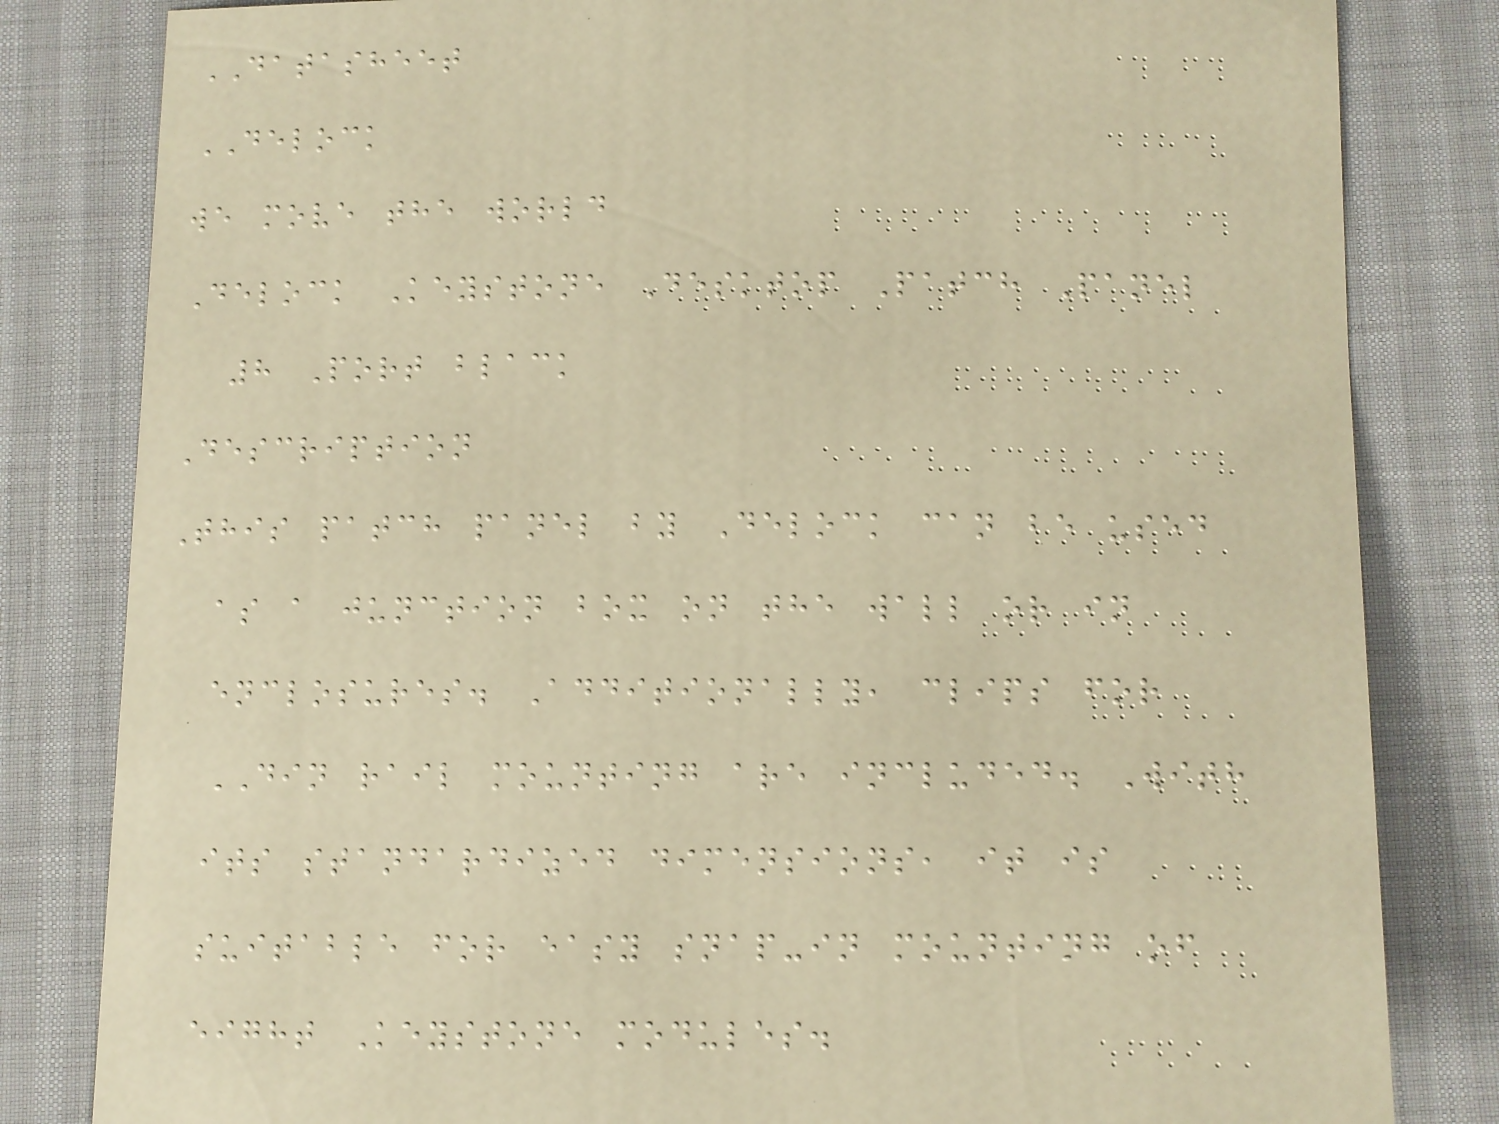DATASHEET
DELOCK
we move the world
Delock Keystone Desktop Patch Panel
8 Port black
Description
This patch panel by Delock can be used
as a junction box on the wall or in
enclosures. Additionally, clips for
DIN rail mounting are included. With
its standardized dimensions, it is
suitable for easy snap-in mounting of
eight Keystone modules.
